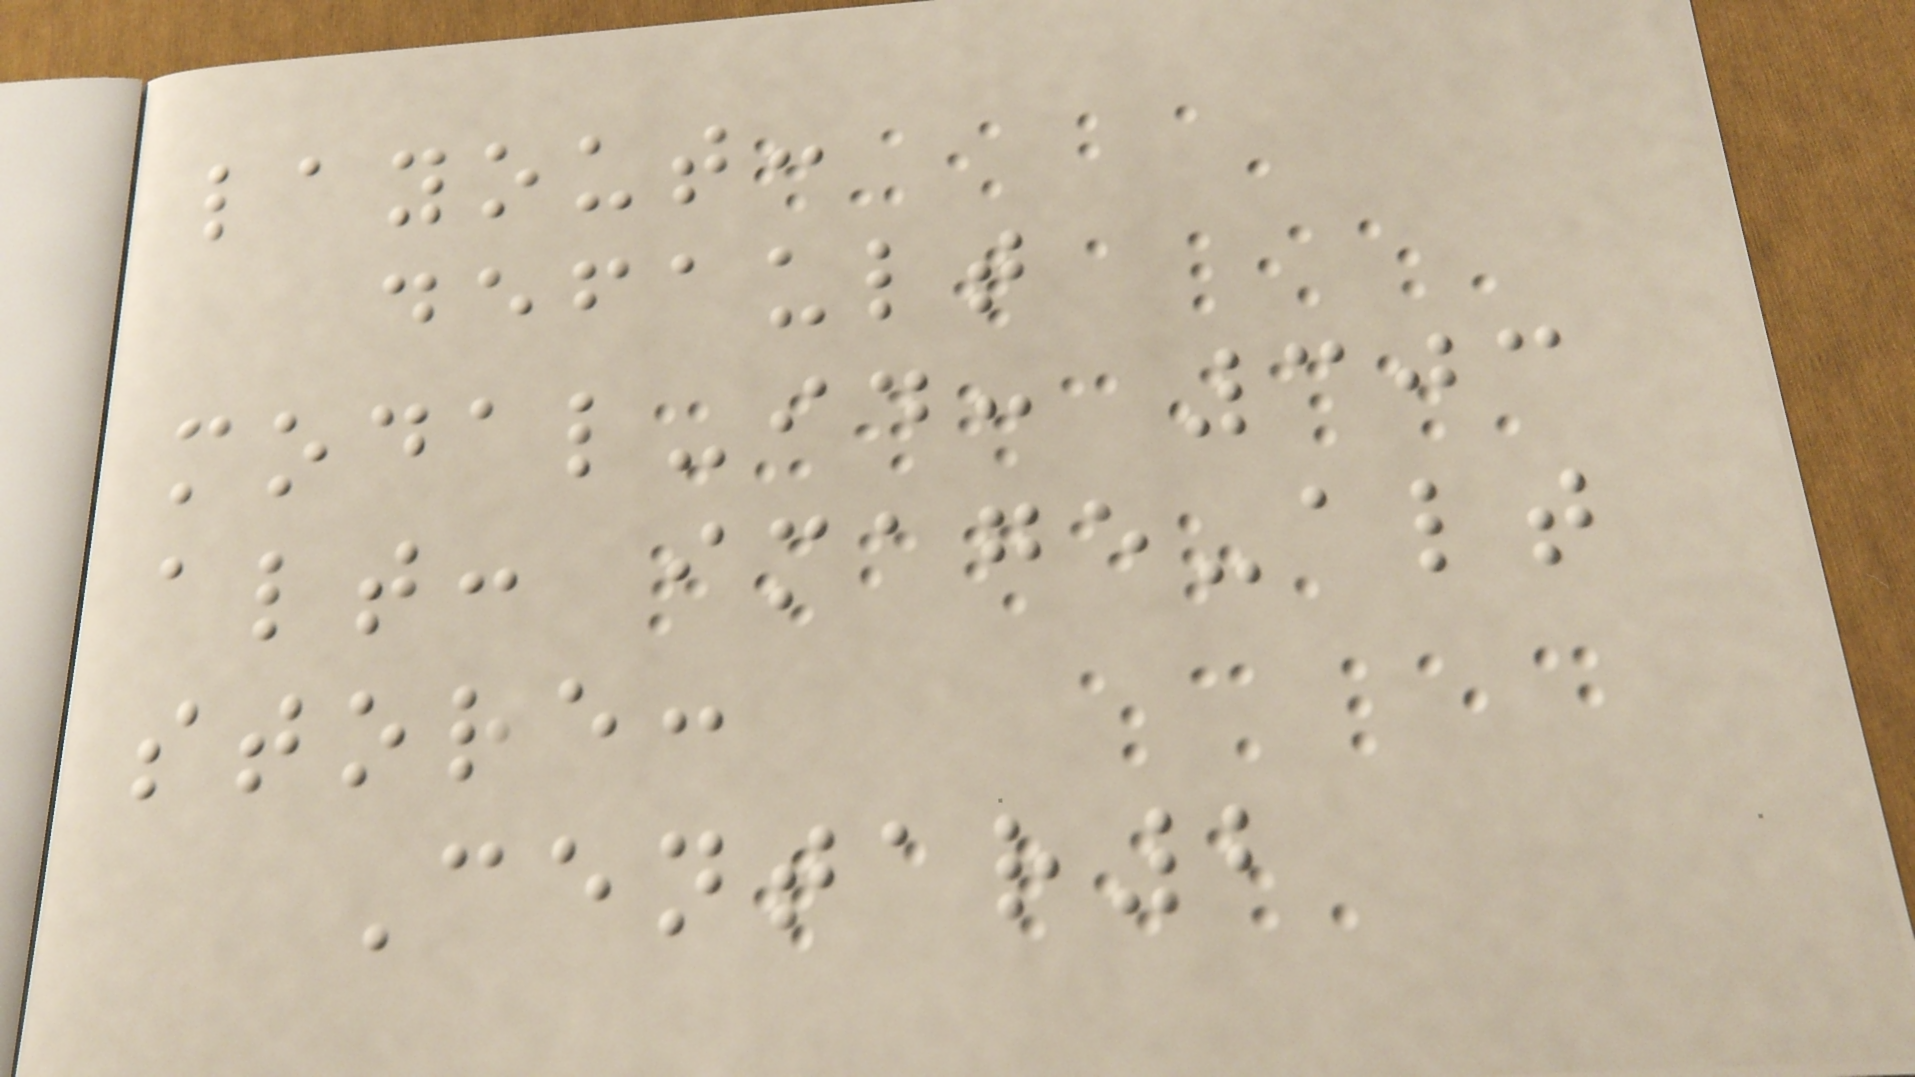layout:
default
modal-id: 303
alt: image-alt
store:
Centar2
